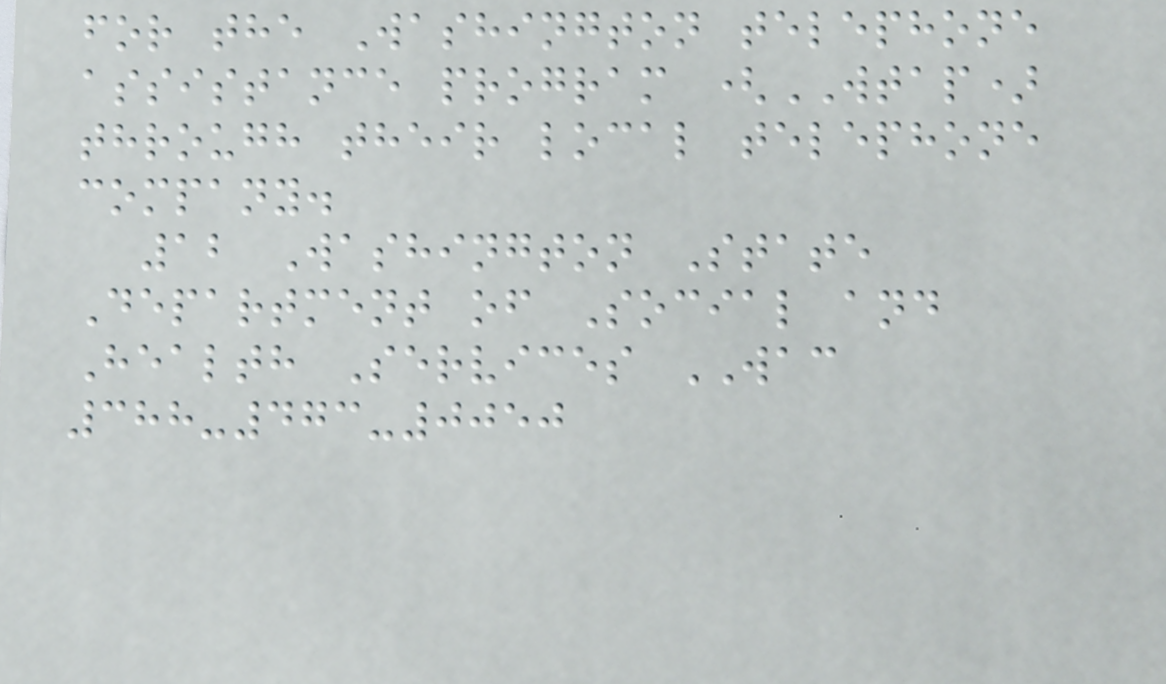for the Washington telephone
assistance program (WTAP)
through their local telephone
company.
12 Washington State
Department of Social and
Health Services WAC
388-473-0050
